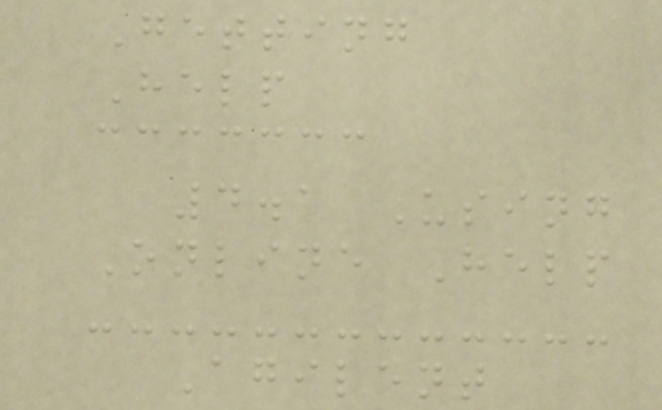Getting
Help
4.1 Using
Online Help
Agilent
